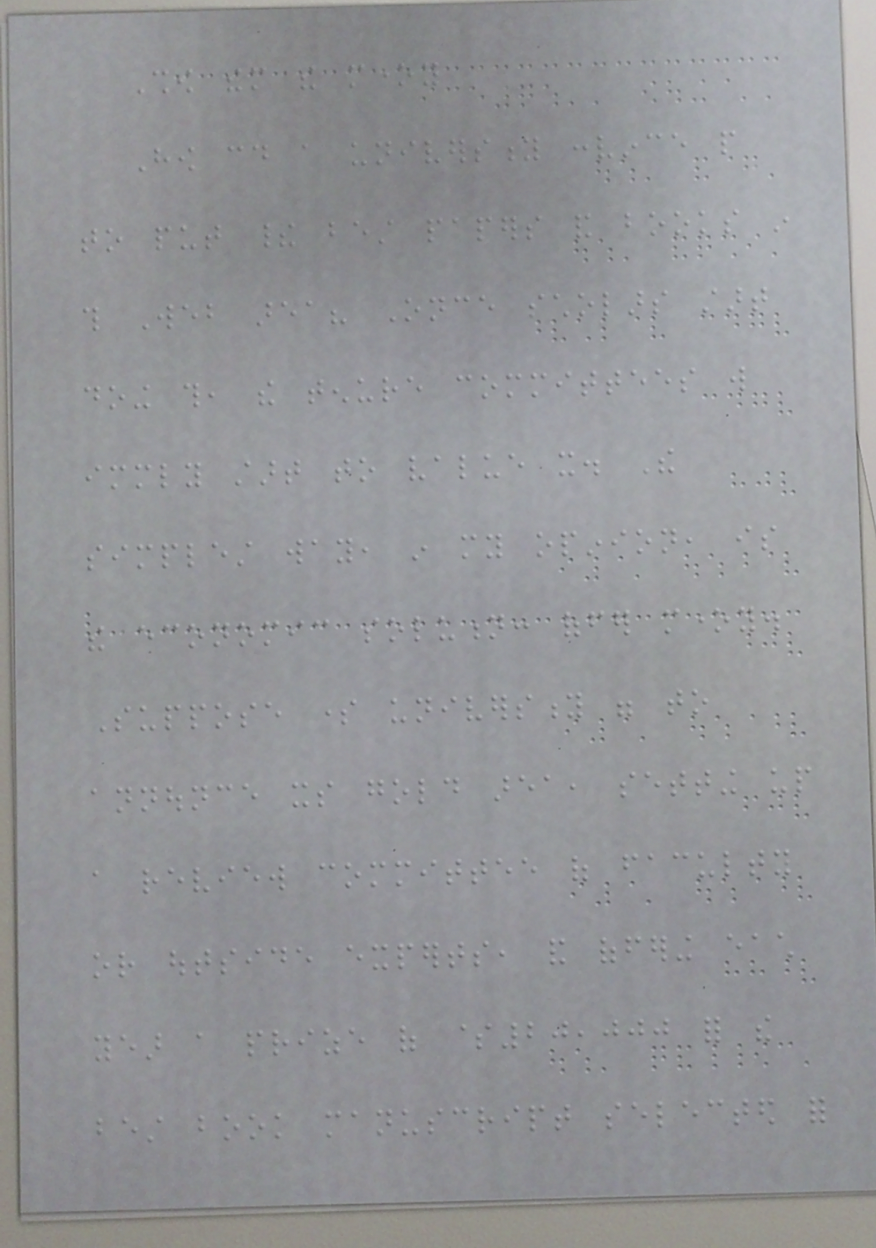Show them the money
How could a university convince people
to put their best papers and books in
this Web area? Once scholars start
doing this, the tenure committees will
immediately start to value it. The
simplest way, in my opinion, is
the economic solution: offer money.
Suppose some university were to
announce its gold area, setting up
a review committee of faculty
or outside experts, and offering each
year a prize of $20,000 for the
best book manuscript selected for
